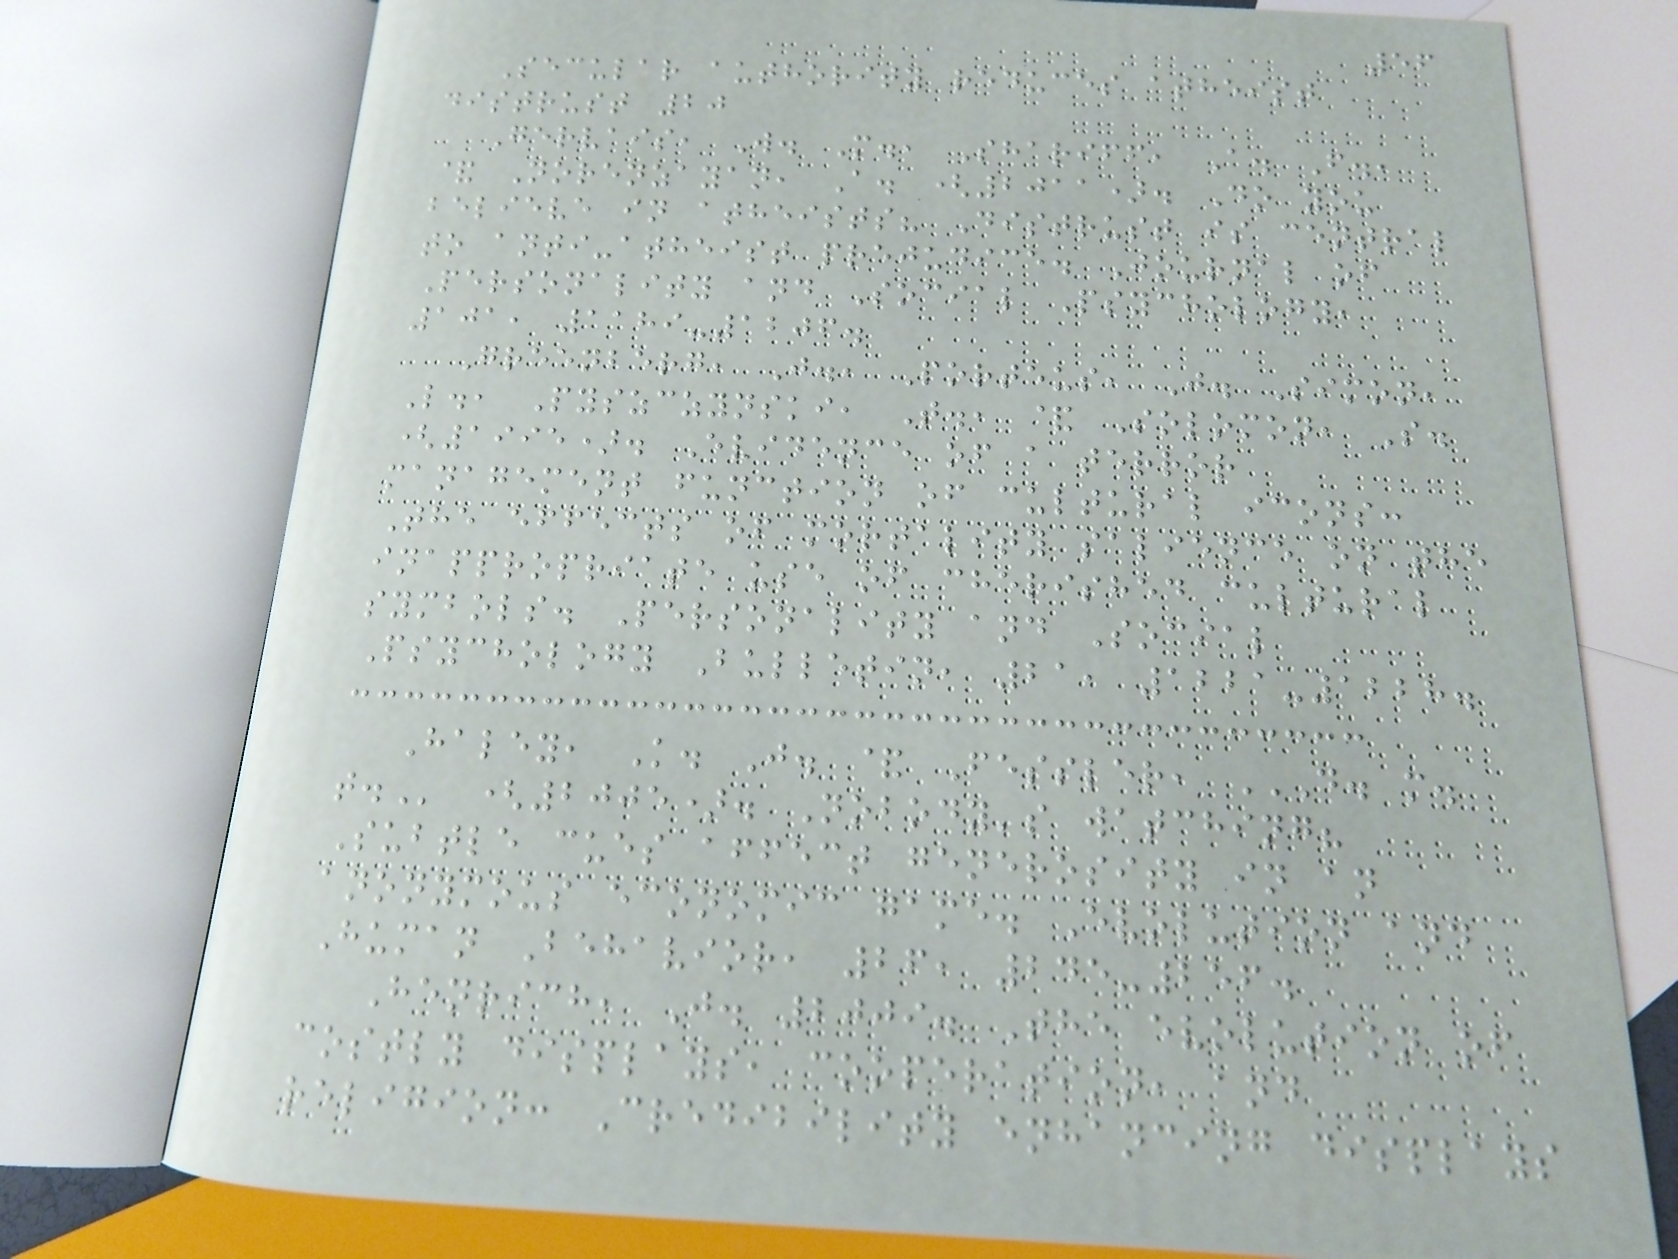56
Secular authority reduces atheist
distrust 20
Gervais, W. M., Shariff, A. F.,
& Norenzayan, A. (2011). Do you
believe in atheists? Distrust is central
to anti-atheist prejudice. Journal of
Personality and Social Psychology,
101, 1189-1206.
Greenberg, J., Porteus, J. Simon,
L., Pyszczynski, T., & Solomon, S.
(1995). Evidence of a terror
management function of cultural icons:
The effects of mortality salience on the
inappropriate use of cherished cultural
symbols. Personality and Social
Psychology Bulletin, 21, 1221-1228.
Haley, K. J. & Fessler, D. M.
T. (2005). Nobody's watching?
Subtle cues affect generosity in an
anonymous economic game. Evolution and
Human Behavior, 26, 245-256.
Henrich, J. 2009. The evolution of
costly displays, cooperation, and
religion: Credibility enhancing displays
